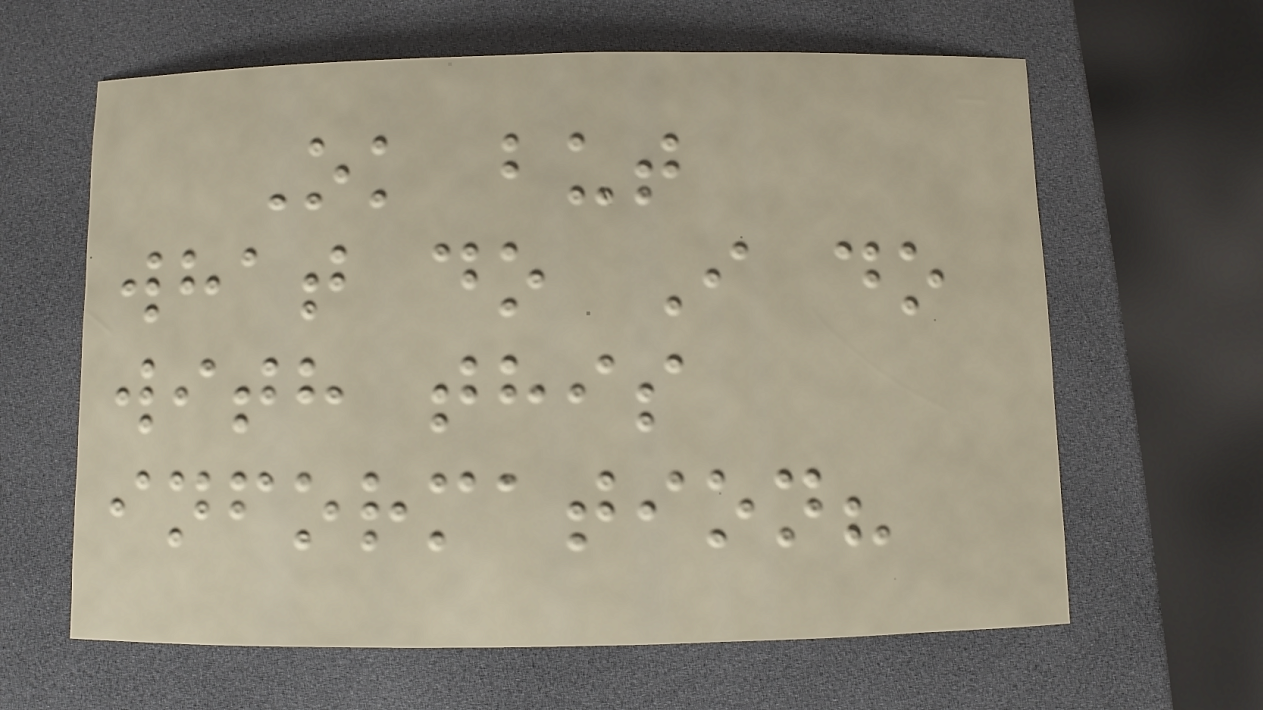Ok but
what do I do
with this
information?
